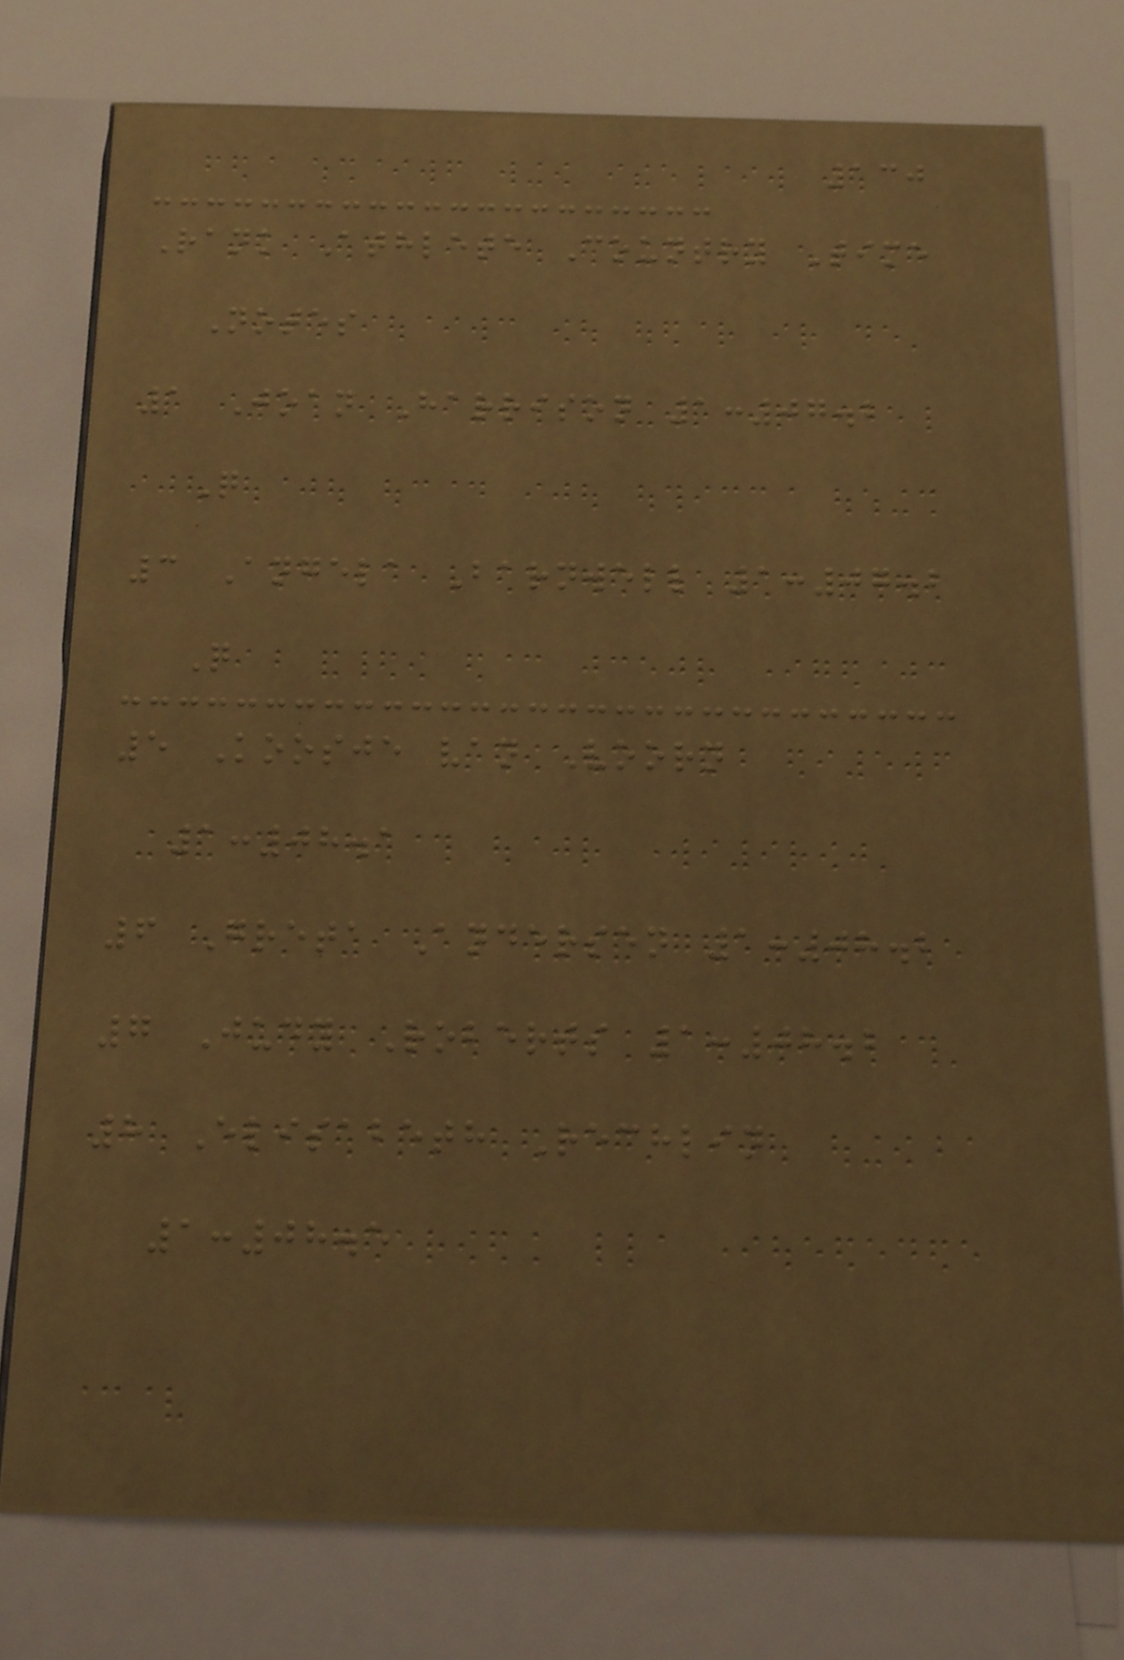130
Rank Athlete Country Time
Notes
1 Joan Harrison 1:07.2
Q
3 Angela Barnwell 1:07.2
Q
5 Koosje van Voorn
1:08.1
6 Greta Andersen 1:08.2
7 Judy Roberts 1:08.2
8 Elisabeth Rechlin
1:08.5
